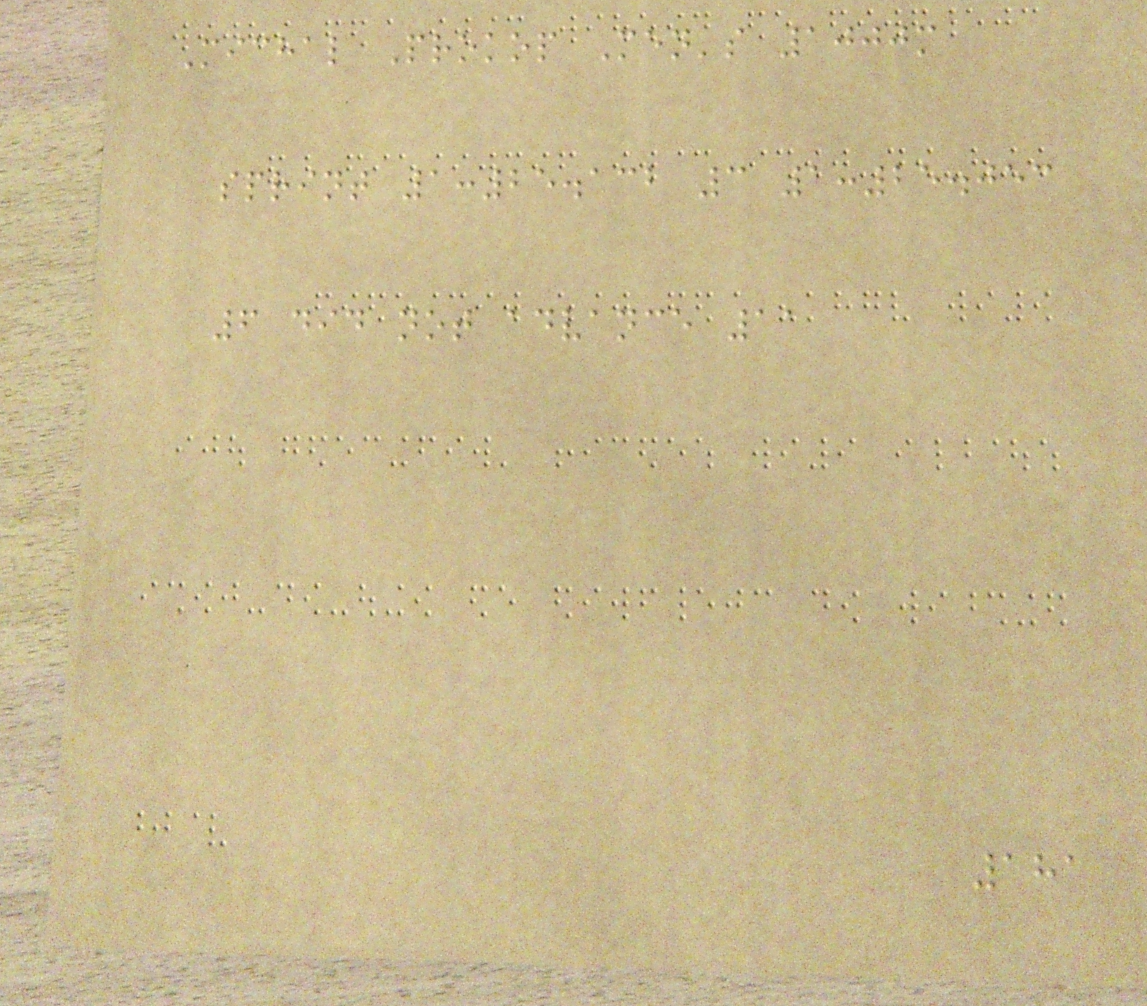Michal Prokop Men's 1000m
sprint 1:25.132 3 1:25.053
6 did not advance 11
181
